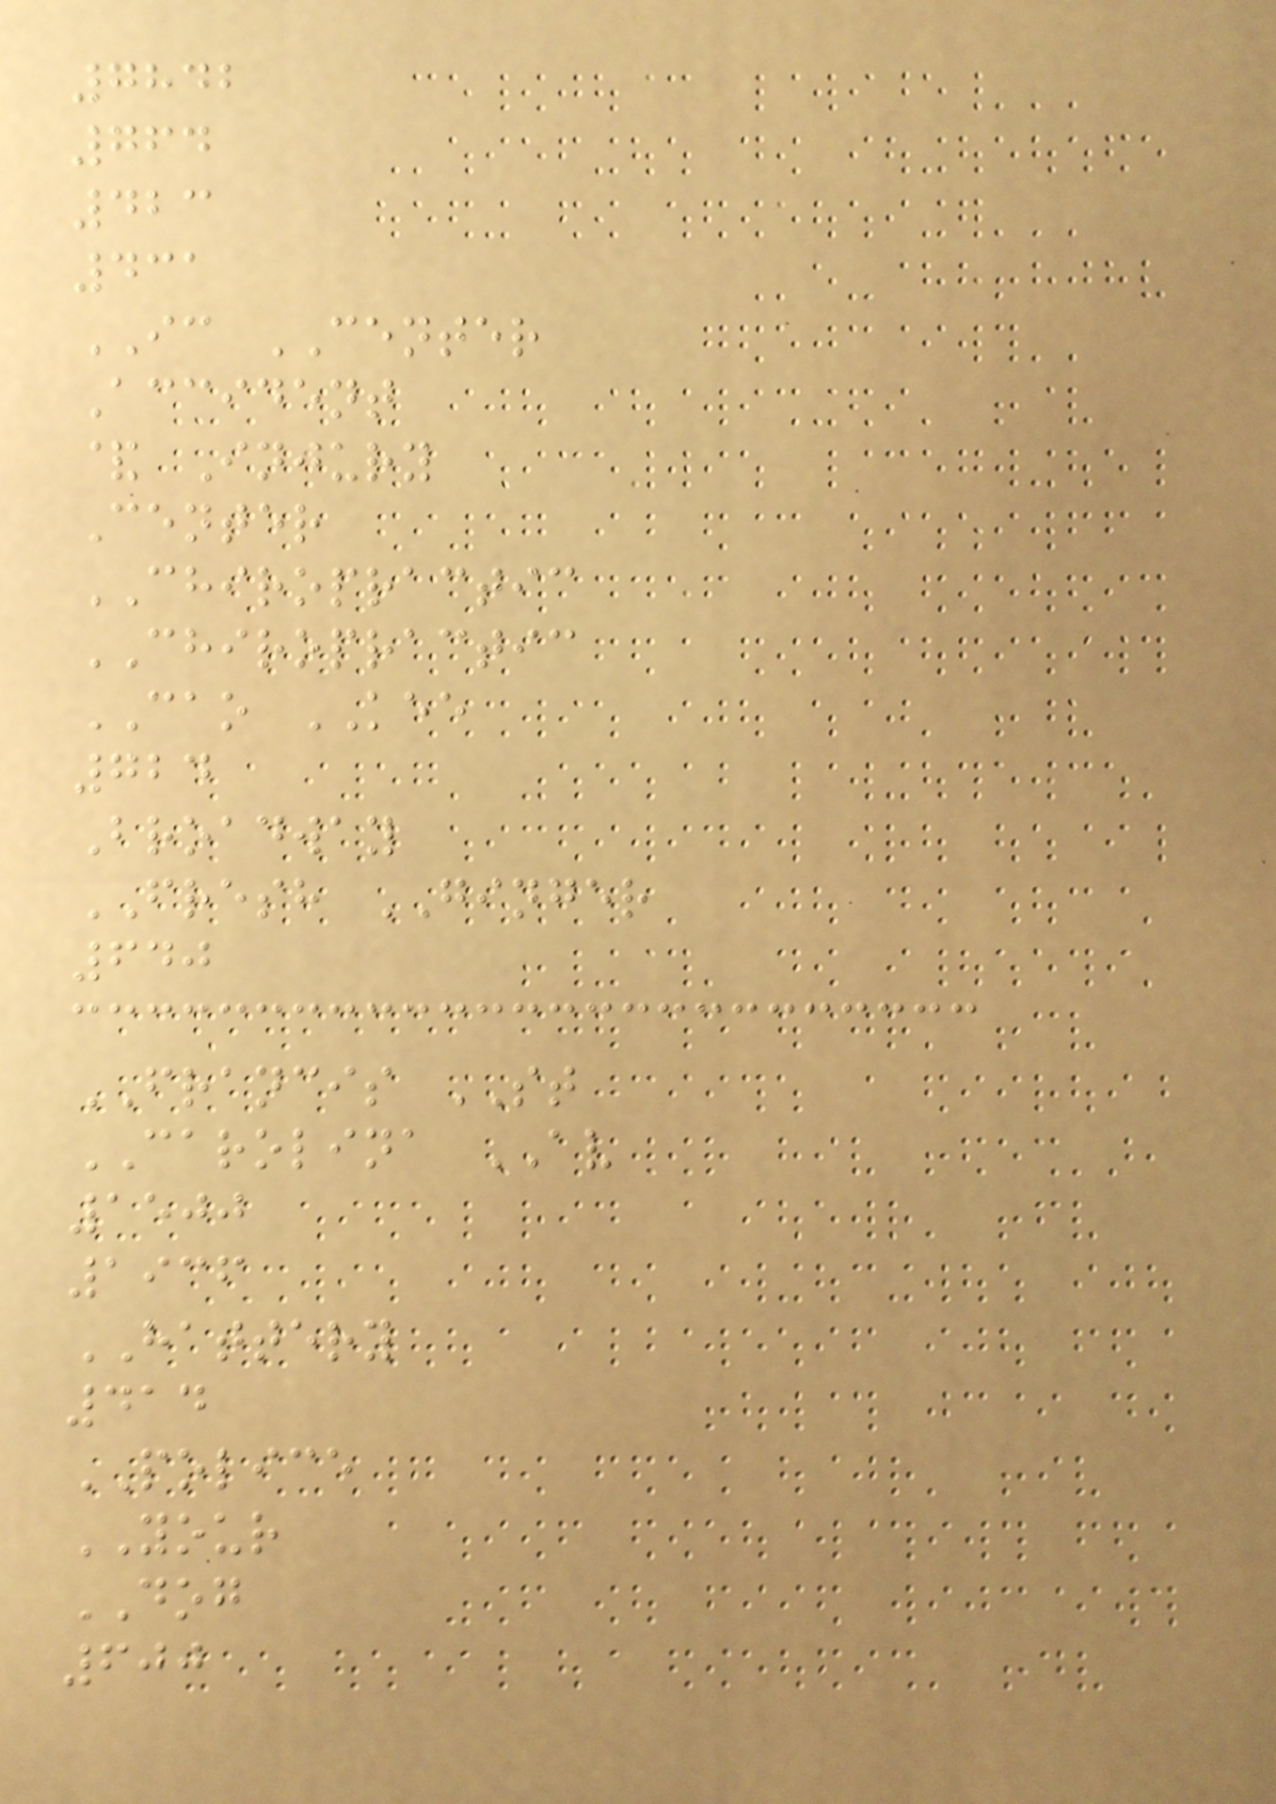7842
764
423
431
IC CENTER
Accident
& Injury
Center
CHIROPRACTIC
CHIROPRACTIC
CAO KEE
724
Broadway
FRESH GINGER
640
FRANCIS ST
CAROLINA AV
1500
1936
HATTERY
414
POLICE
YOUR
DOG
600
